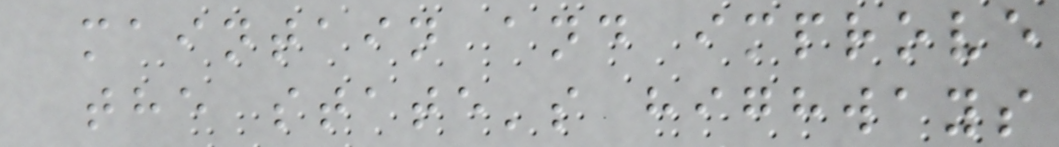maintain and improve
the state's highways
